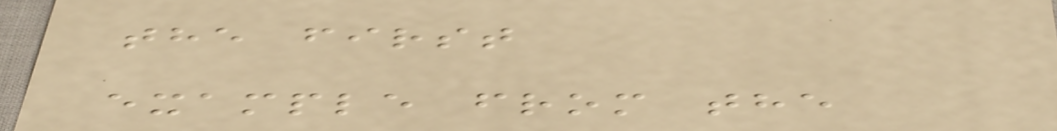the first
example from the
